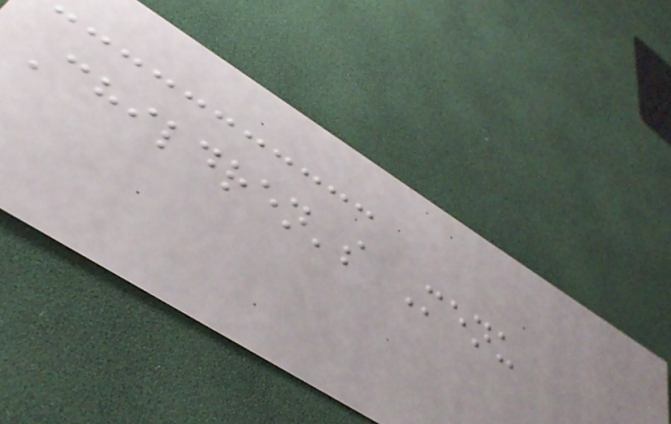Children's Menu
